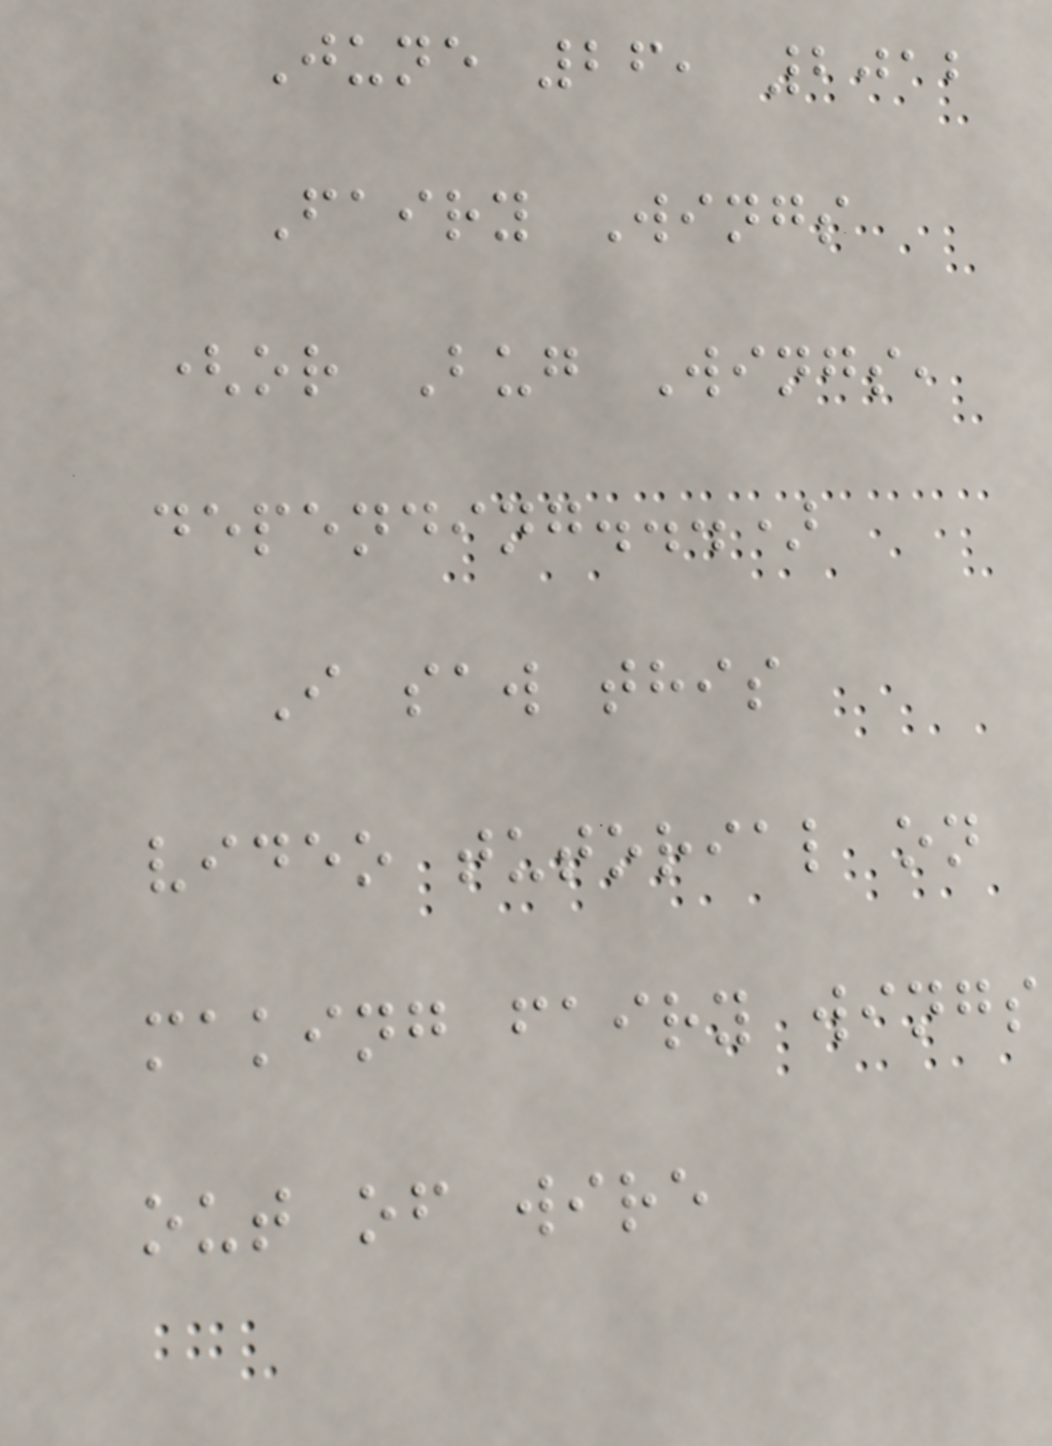June 26, 2012
Fairy Wings
(or Bug Wings,
depending...)
I saw this
video tutorial on
making fairy wings
out of wire
